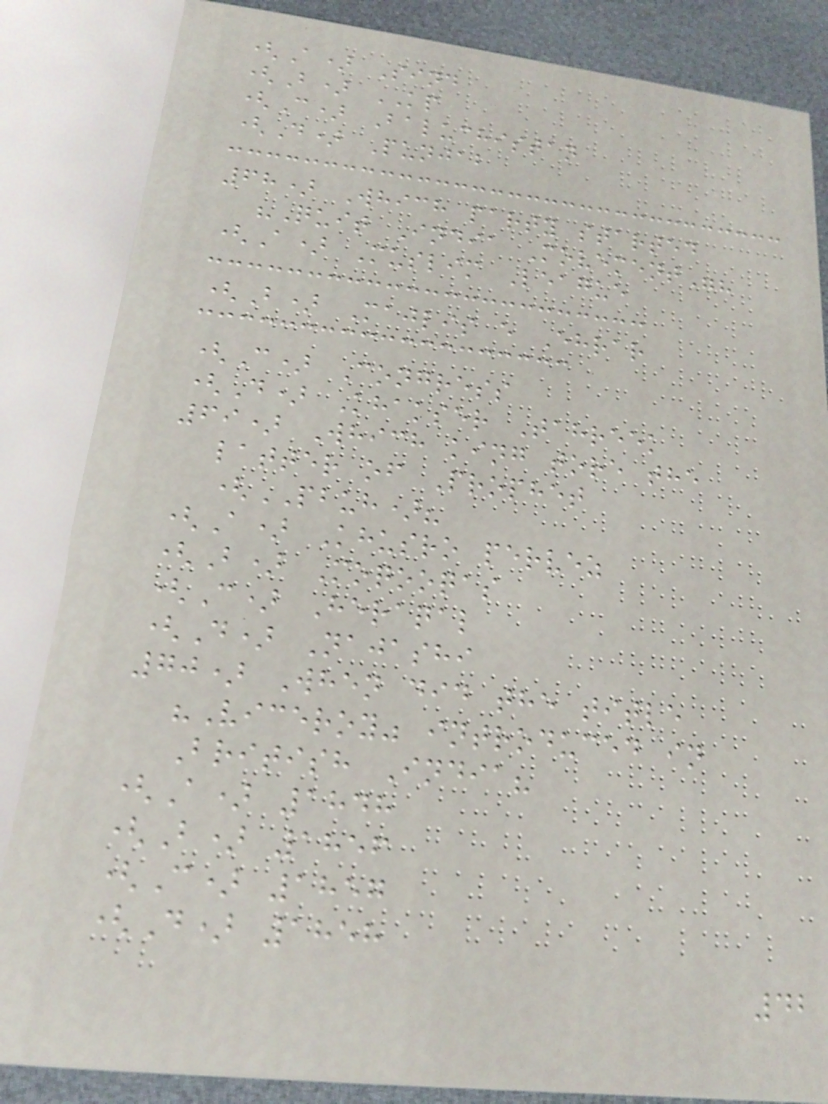(A) Sind
(B) KP
(C) Baluchistan
(D) Punjab
68) Which party started
"Quit India Movement"?
(A) Muslim League
(B) Majlis e Ehrar
(C) Congress
(D) Khakser Tahreek
69) Which king tore the
latter of Prophet
(PBUH)?
(A) Khusro pervez
(B) Moqooqas
(C) Heraqal
(D) Najashi
70) When did the title
"Viceroy" introduced in
British India?
(A) 1848
(B) 1856
(C) 1857
(D) 1858
42
